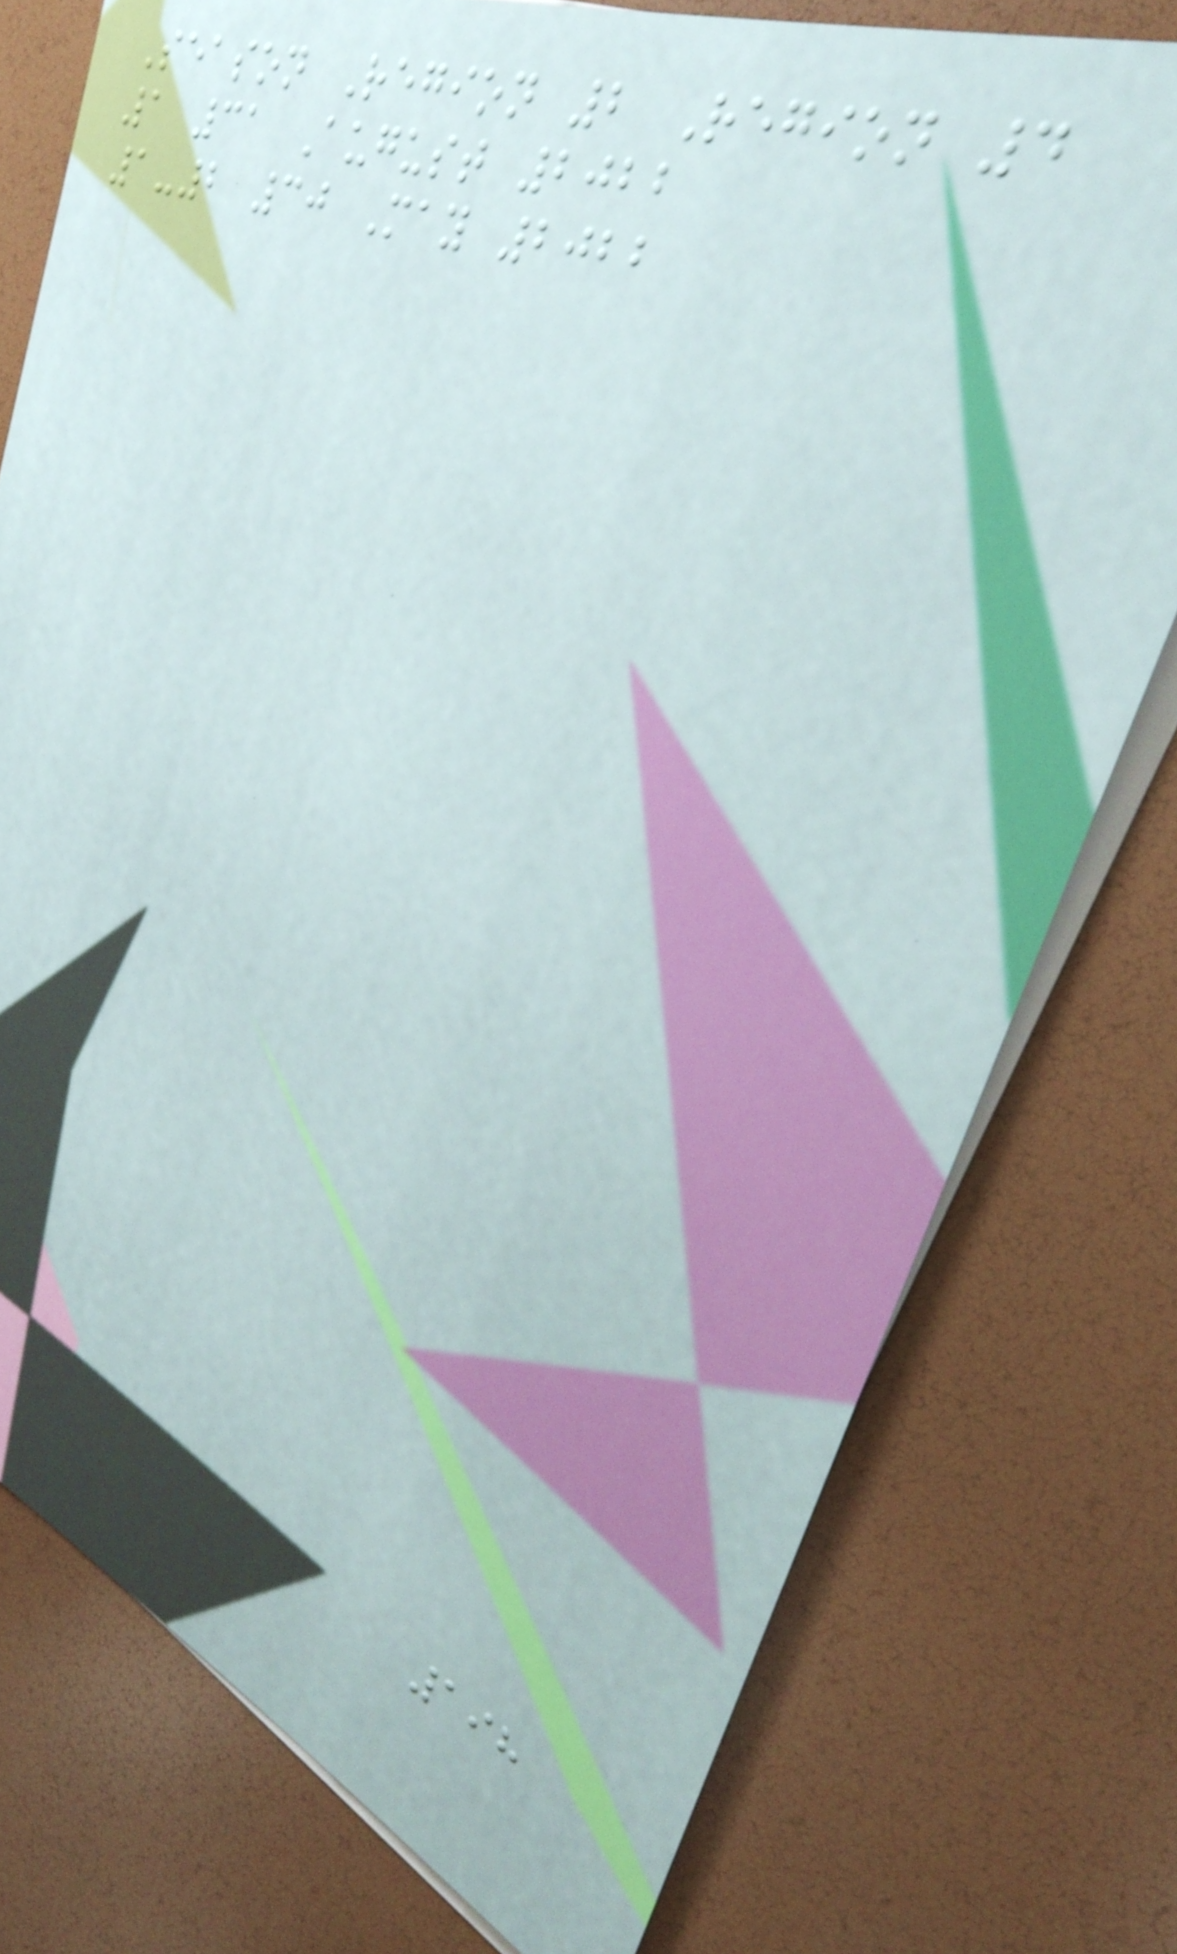Season Region 2 Region 4
1 31 August 2022
1-2 30 May 2022
198
